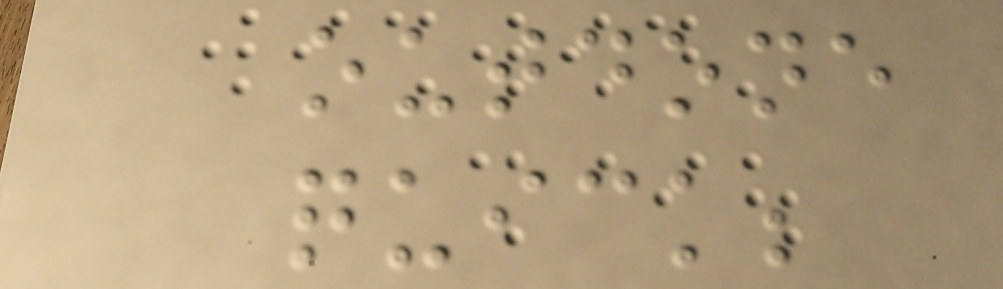outdone
quick;
